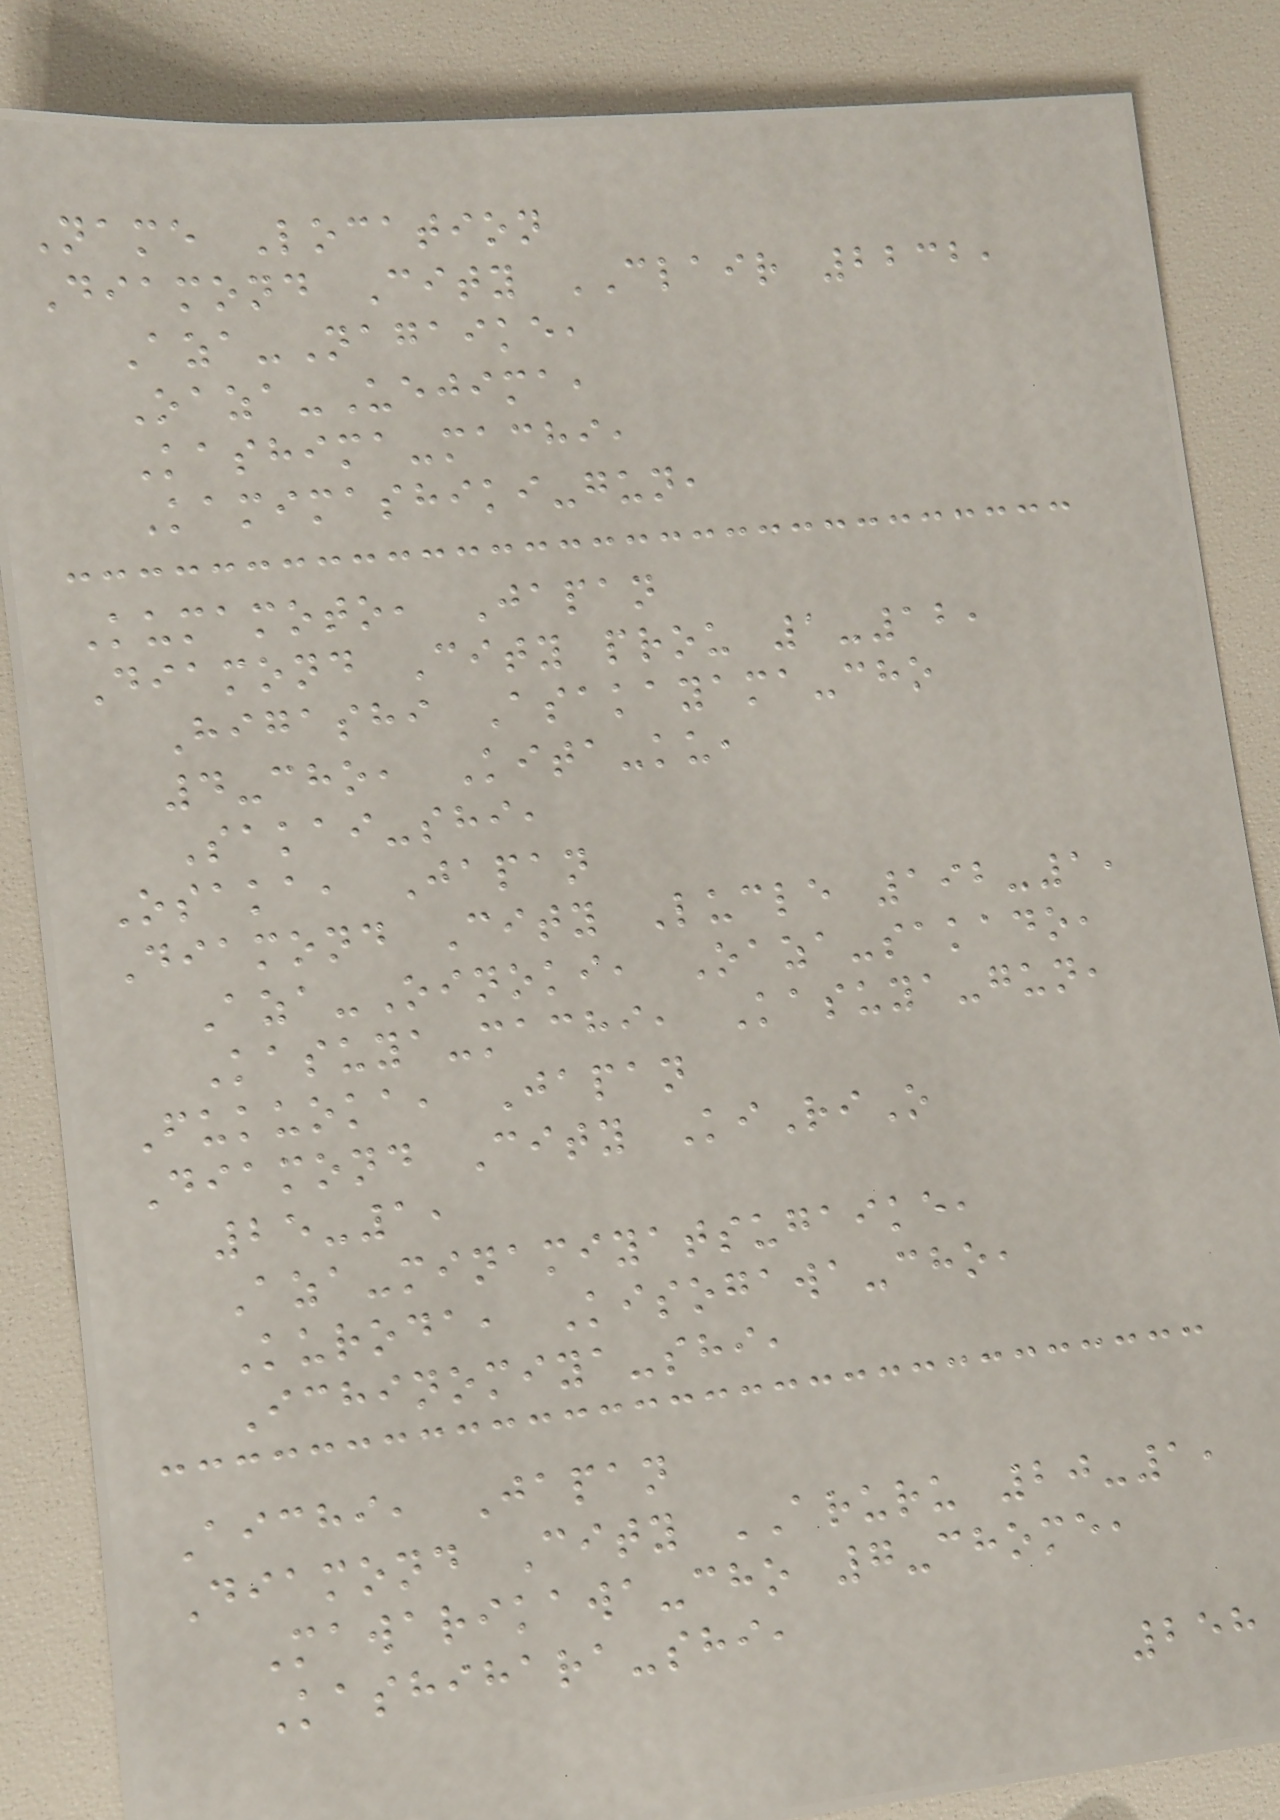Name Location
Diamond City CLAIR 2232,
Aza-Nagaike,
Oaza-Uejima,
Kashima-machi,
Kamimashiki-gun,
Kumamoto, Japan
Diamond City prou 1-12,
Higashi Asakayama-cho
4-cho, Kita-ku,
Sakai-shi,
Osaka, Japan
Diamond City Lucle 192-1,
Aza-Oinoki, Oaza-sakado,
Kasuya-machi, Kasuya-gun,
Fukuoka, Japan
Diamond City KiRiO
25-1,
Aza-minamiyatsugaike,
Kuroda, Kisogawa-cho,
Ichinomiya-shi,
Aichi, Japan
Diamond City ARURU 20-1,
Mawarikawa-cho 7-chome,
Kashihara-shi,
258
